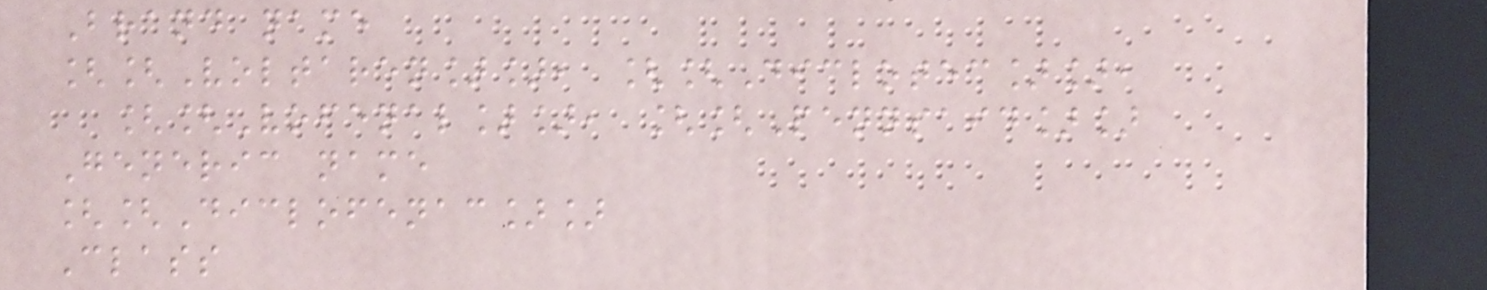Brand name
[[Voltaren]], [[Diclotec]],
[[Vofenal]], [[Pennsaid]]
Generic name
[[Diclofenac]]
Class
